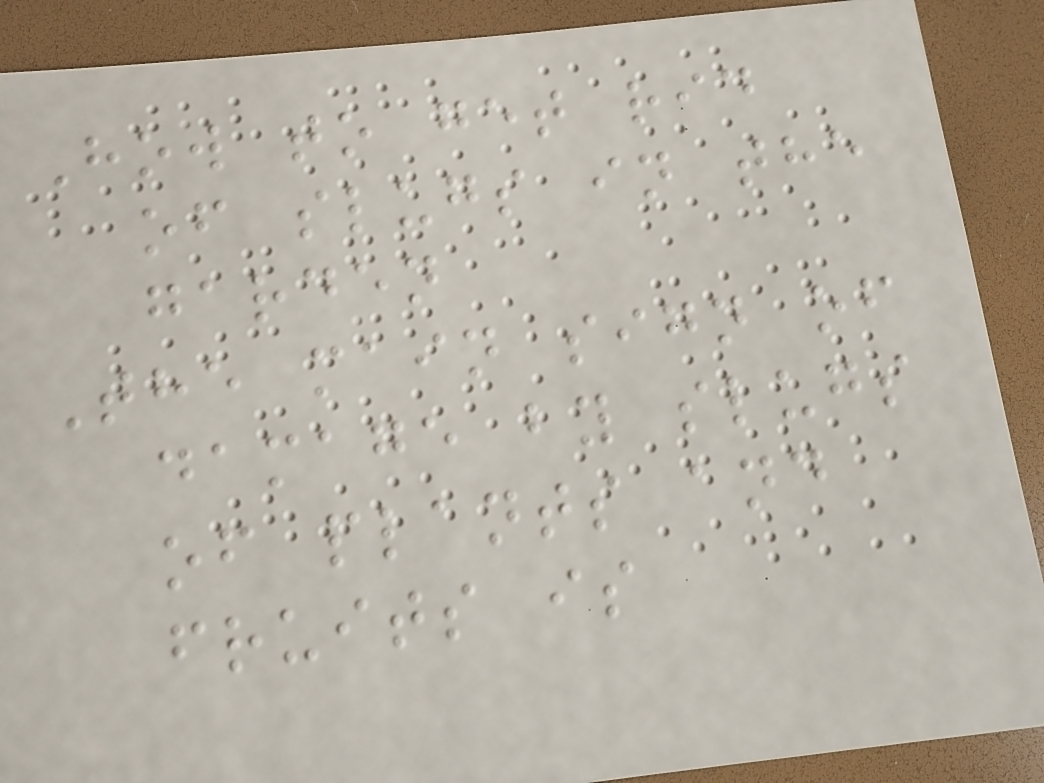How to get rid
of slugs in the
garden
The main sign of
damage by slugs
of plants and
fruits is
